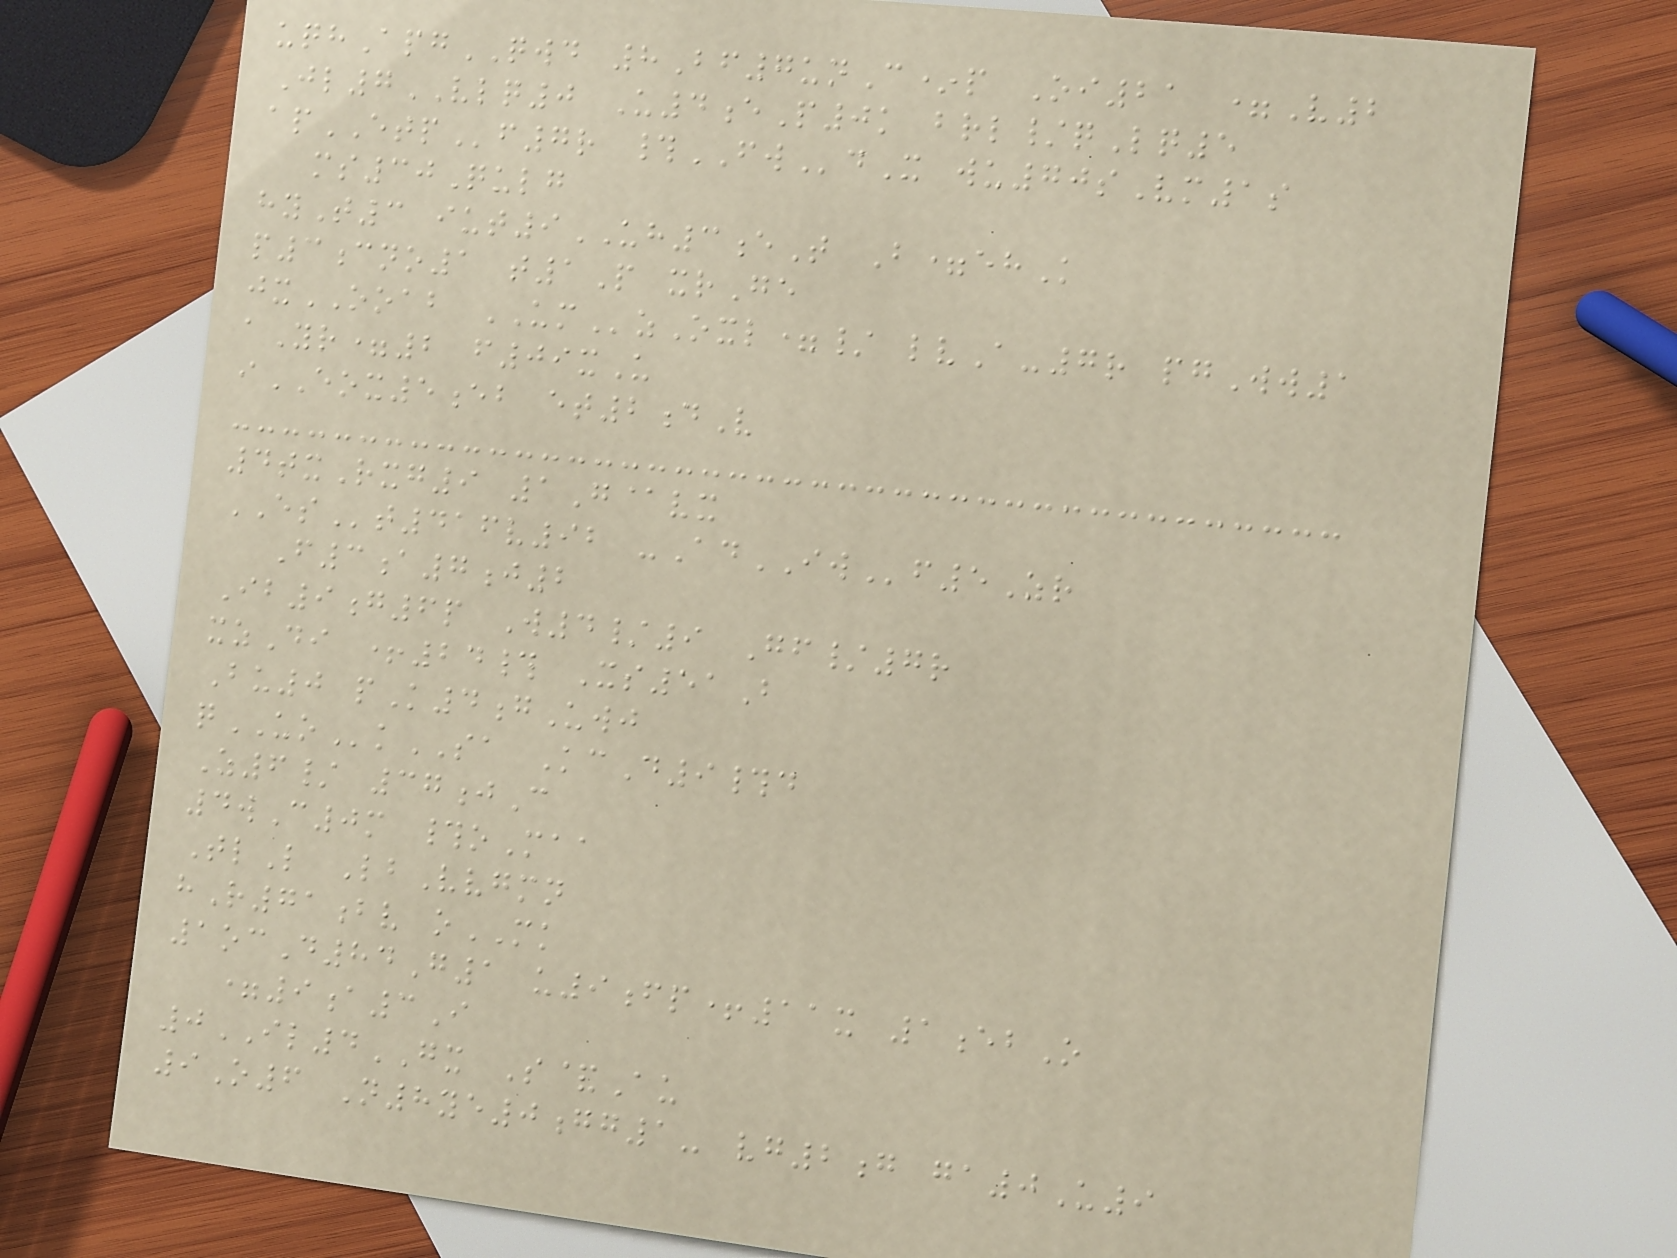uqhApgQWD 8Bf7unC*p Oi21 =V2
Jl7VLQ0 U4eP0k brl/qLq5
apETPf7r #FWdX wu70sVm1s
ms30Qulg
hyT3 iut9UH3eT B=ehK
p3cno1 t1P xrGe
jxOOAB UMzOxl=/ lvA-7r pgWw1
aYr=2 f09xU
iEOX5eb et2dV
4txRxg9 1G@vx
ESt416v92 -AdIWf5Zr
F3a7j2
Ib9g6p W4/9 Gf/7r
xzDi +24# Xs51B
Bu0 pK4gUwj
qUOkSA KcD9#d
Z6/ 37jC
4wC0m #oMaa
TlL LbVvgmn
hR71bv oMK
1ocD84G1 u9fp+11x 1ebO
=9a3I
0IL4GX S&Au
9O6 N8ye0gg1- vg2g ga0U9
